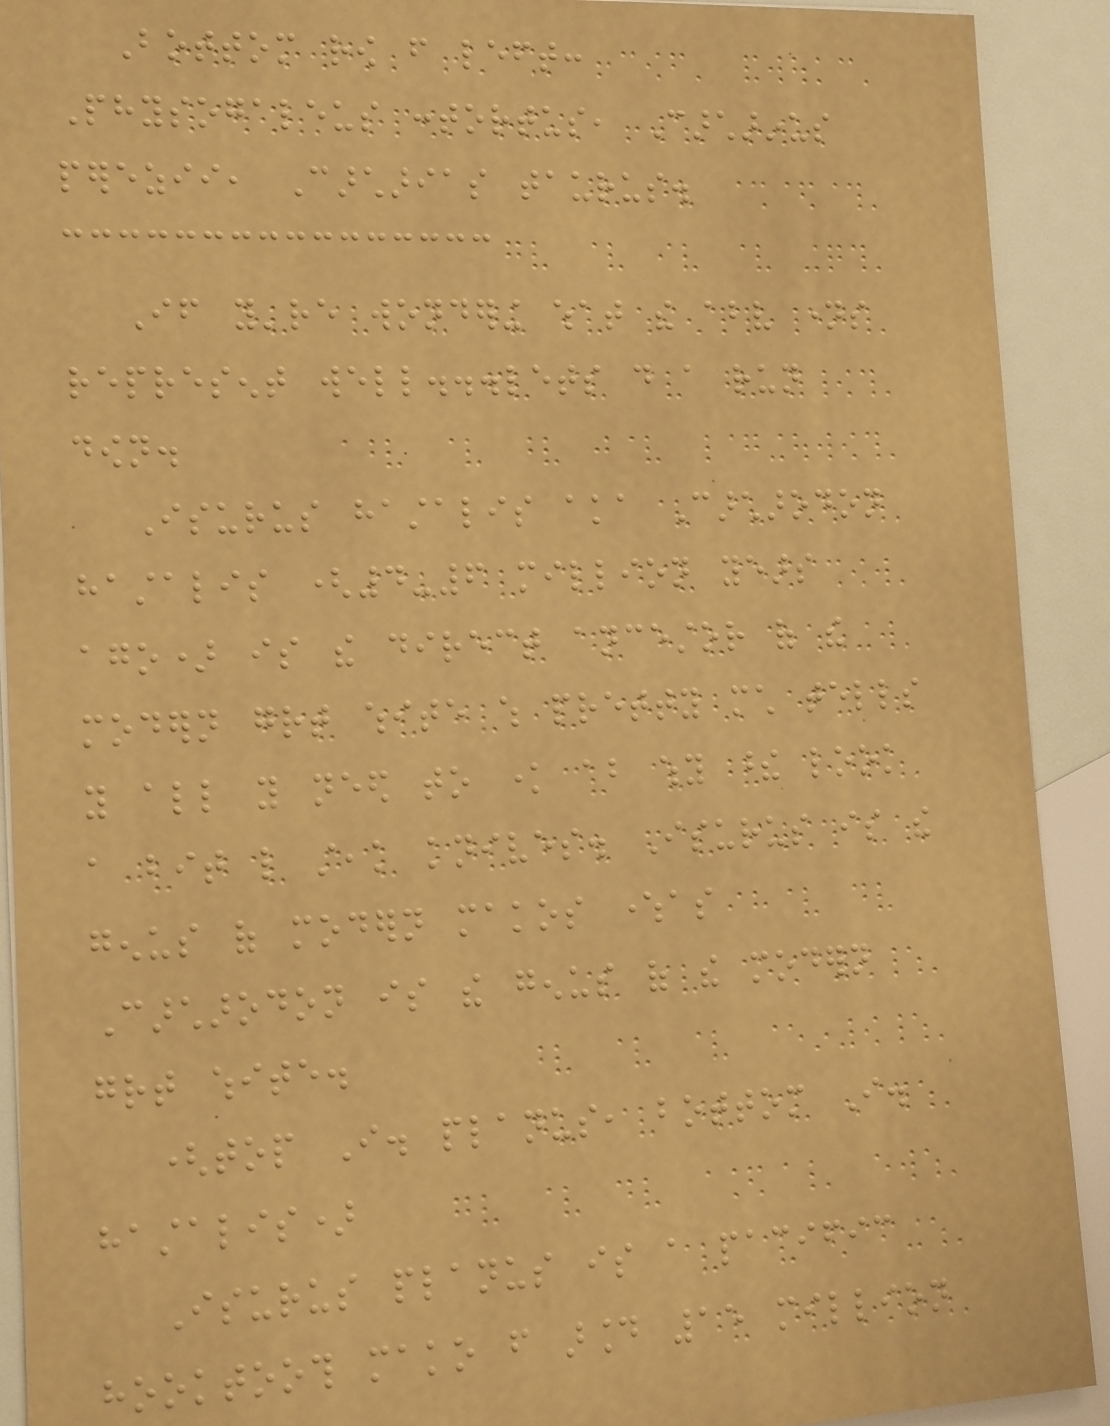Bottom row from left:
Physogaleus contortus, Carcharinus
perezii, Carcharias taurus.
If you're wondering what the above names
represent well...lets do a run
down.
Isurus hastalis aka Carcharodon
hastalis (4-6 million years
ago) is the direct ancestor of the
modern great white which pretty much tells
you all you need to know about why these look
a bit like steak knives. Isurus is the
genus of modern makos whereas
Carcharodon is the genus of the modern
great white.
(top I. planus, bottom I.
hastalis)
Isurus planus is a pacific
hooktooth mako from around 15 million
